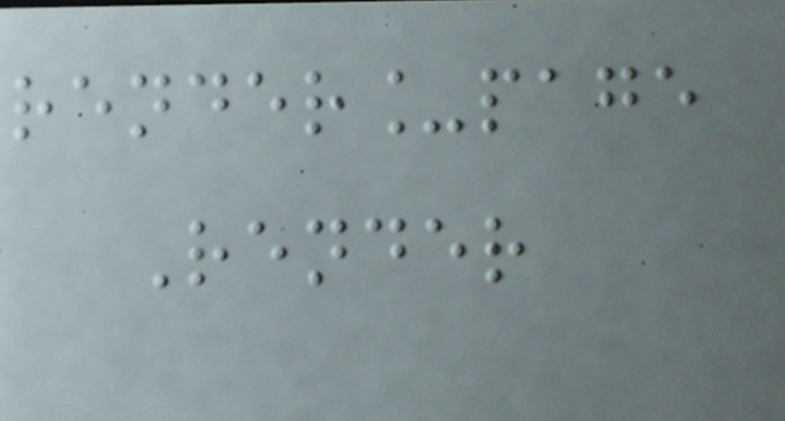render_page
Render
